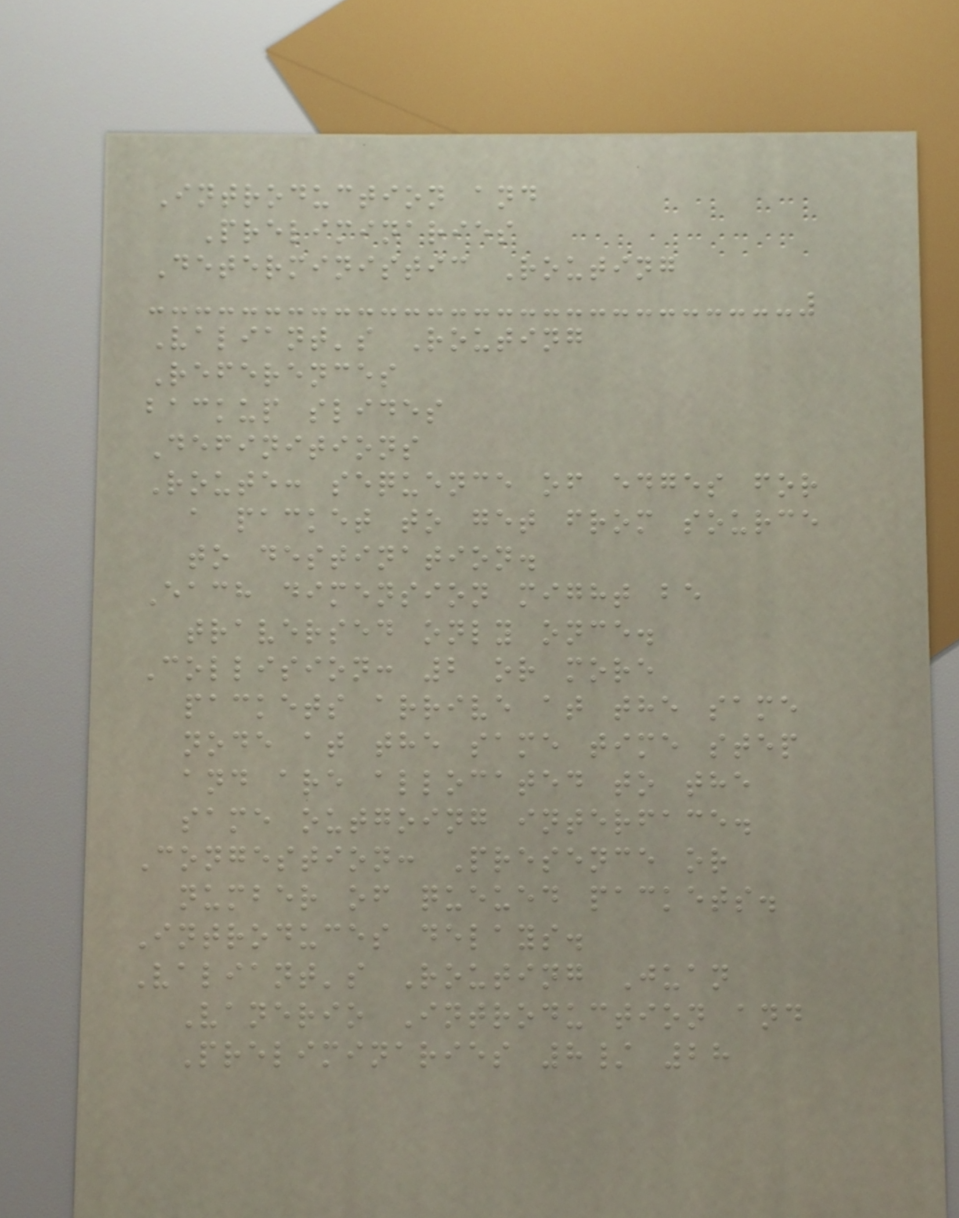Introduction and
Preliminaries
Deterministic Routing
Valiant's Routing
References
backup slides
Definitions
Route: sequence of edges for
a packet to get from source
to destination.
Each dimension might be
traversed only once.
Collision: 2 or more
packets arrive at the same
node at the same time step
and are allocated to the
same outgoing interface.
Congestion: Presence or
number of queued packets.
Introduces delays.
Valiant's Routing Juan
Vanerio Introduction and
Preliminaries 8/ 28
